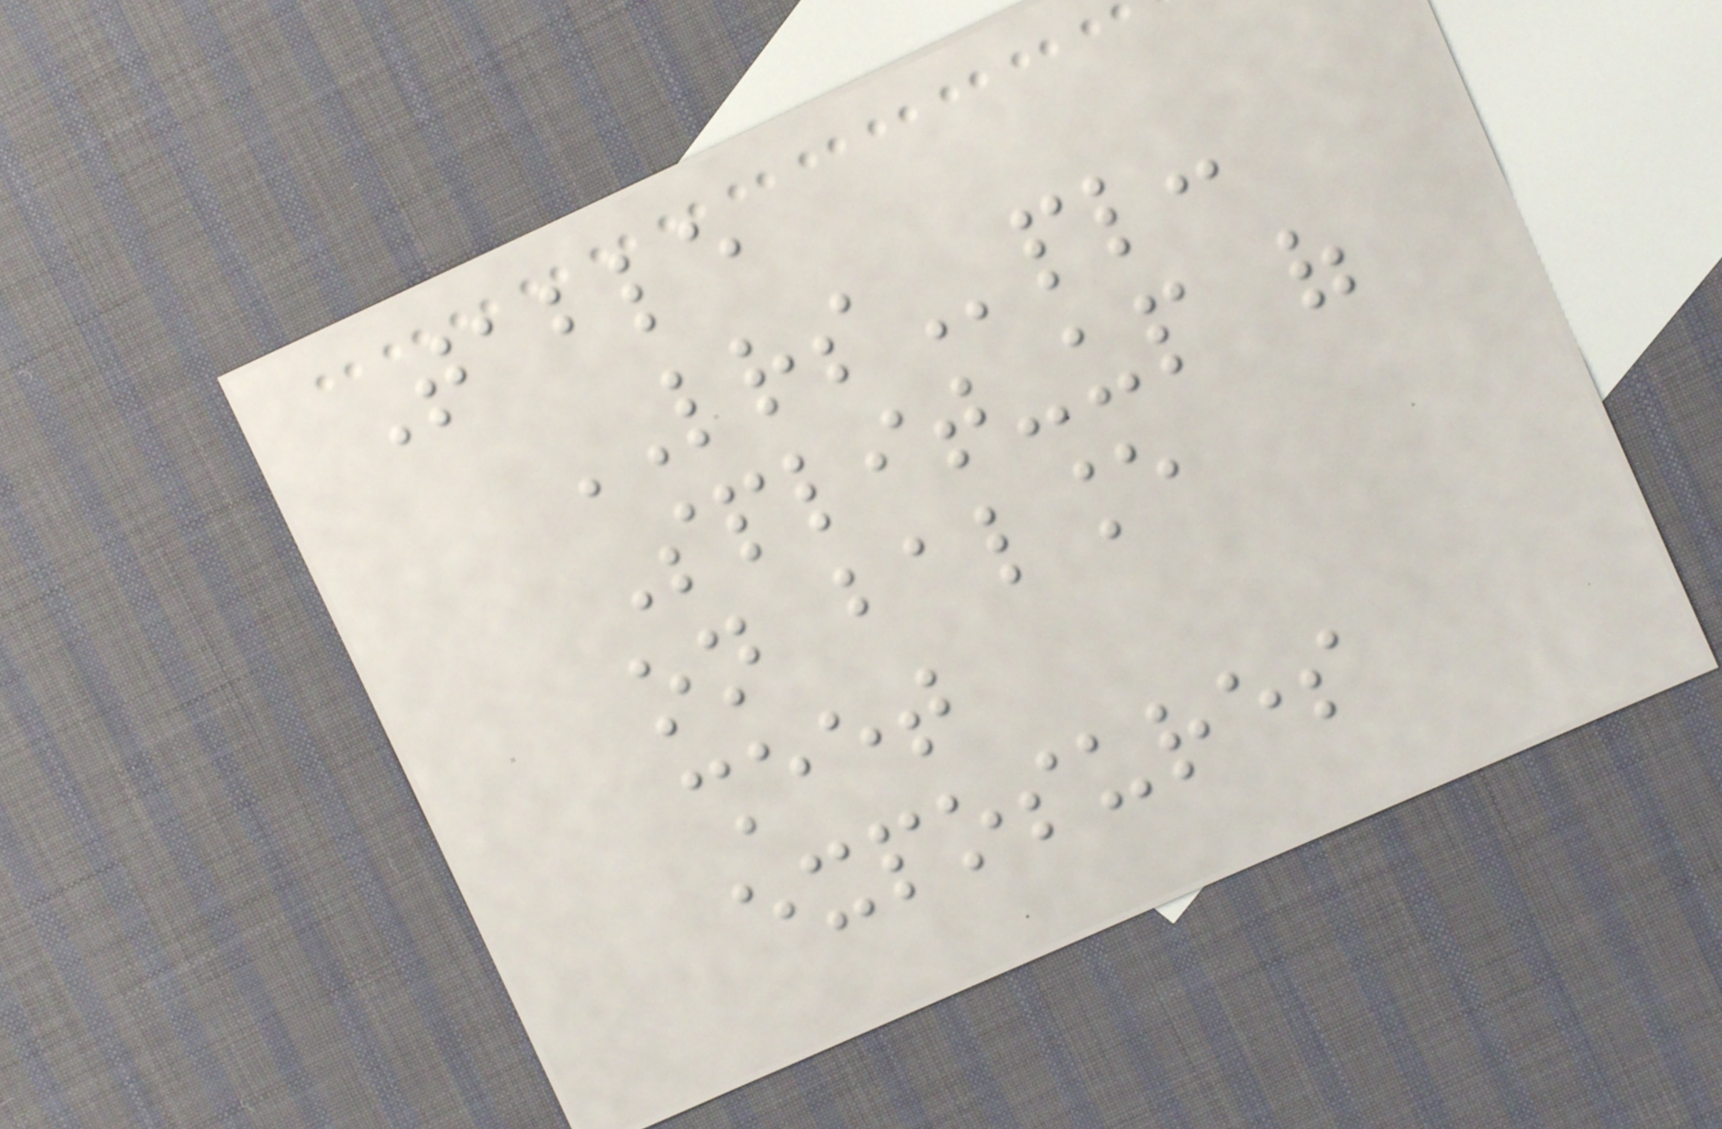Table
LRSpl:
Split-up of
on balance
sheet
exposures
